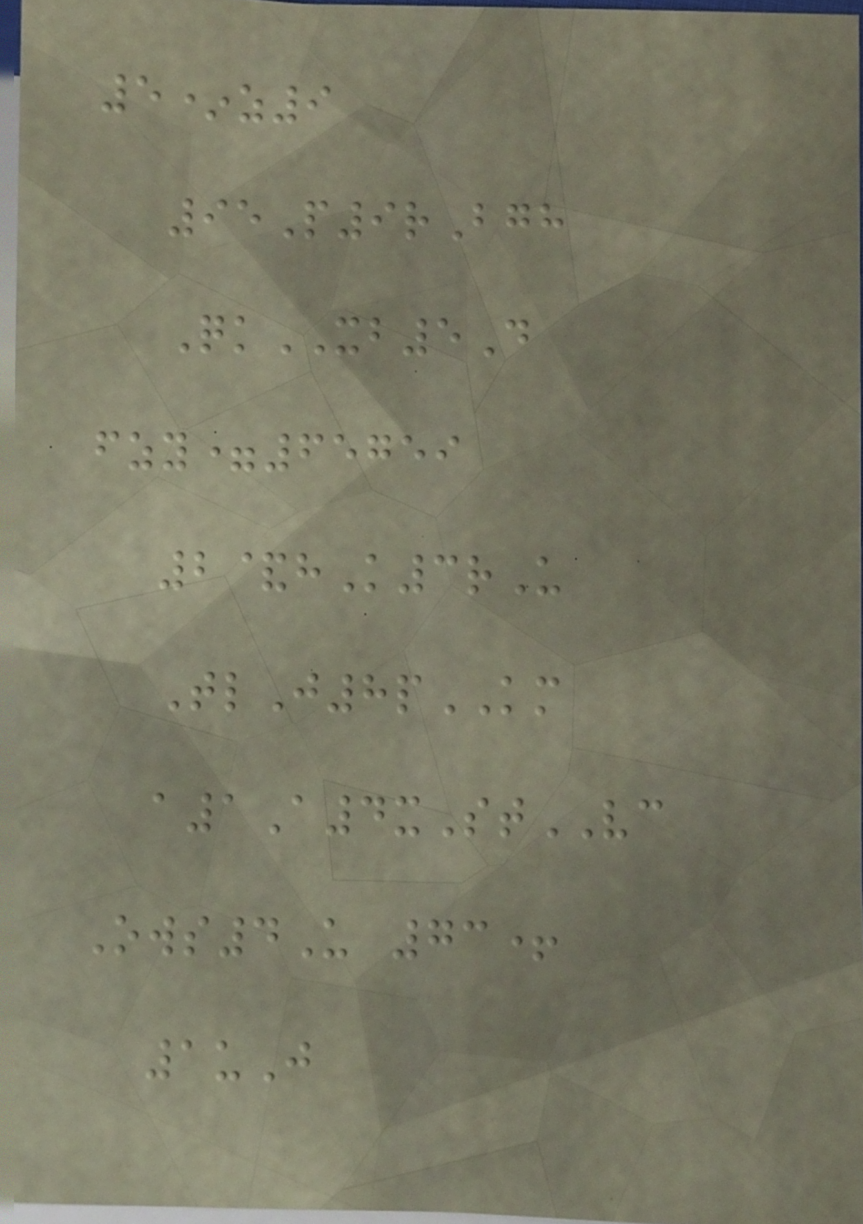5*z9
95P9rBgh
QkXB5D
fzy=65759
2&hK3rU
TlJ8pKM
a1A4xStVC
Ows4U 73+
1uJ
